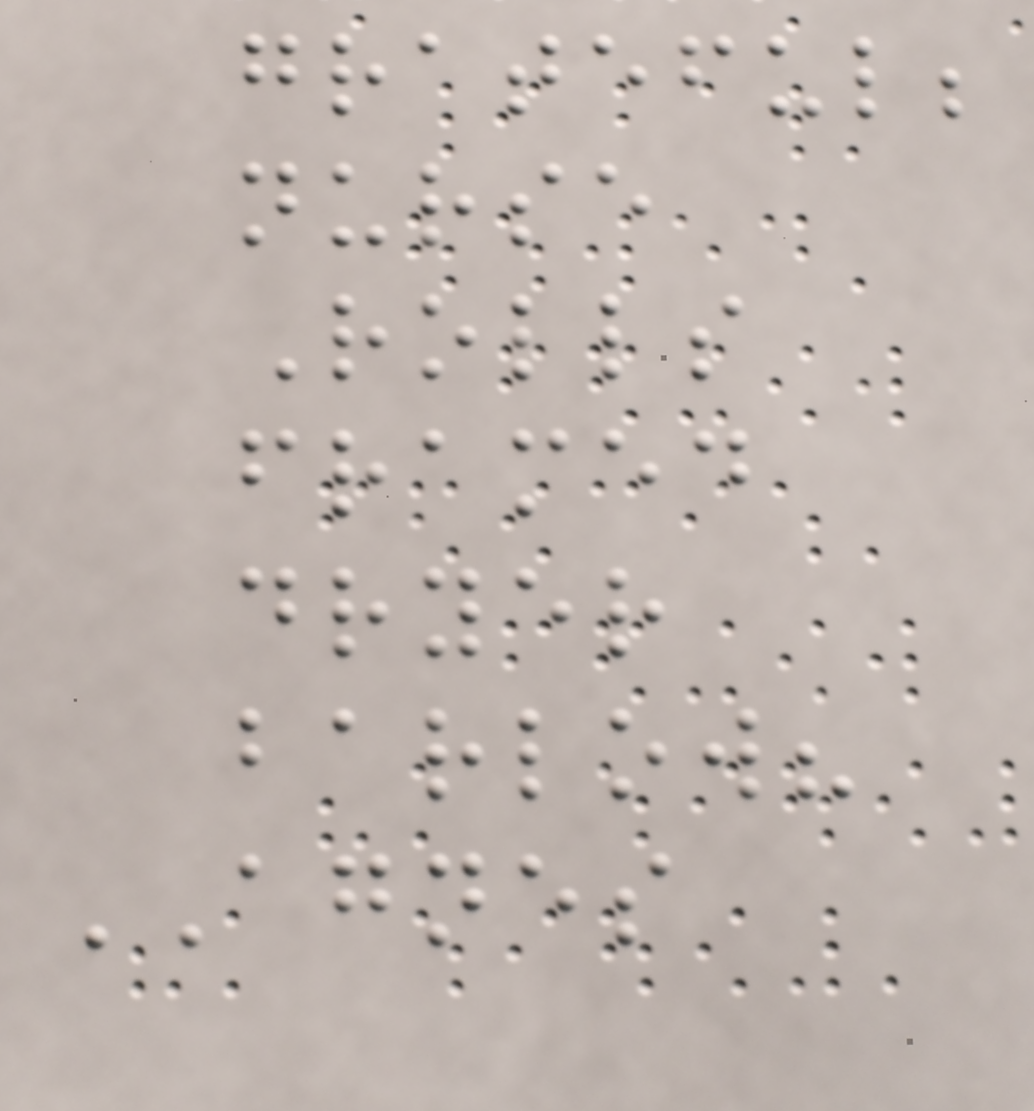grateful;
nurse
Rolls
framed
dryer
barlow?
AGNES
